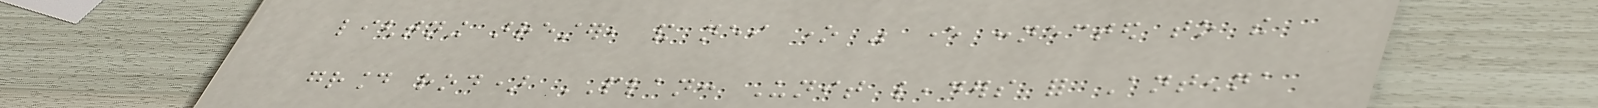lightning arrester, and neither one was ever connected to the
ground rod) PLAN: Unit leaders for Antenna
